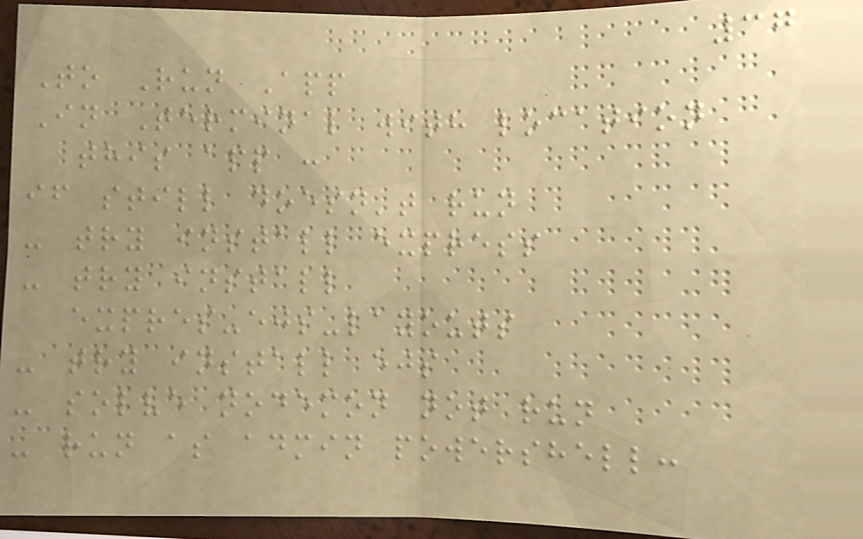37
To Run App
In Terminal with location
this app :
if still doesn't run
- try install express
- try install
expres-ejs-layouts
- try install ejs
- solve nodemon not run
- run as admin powershell:
